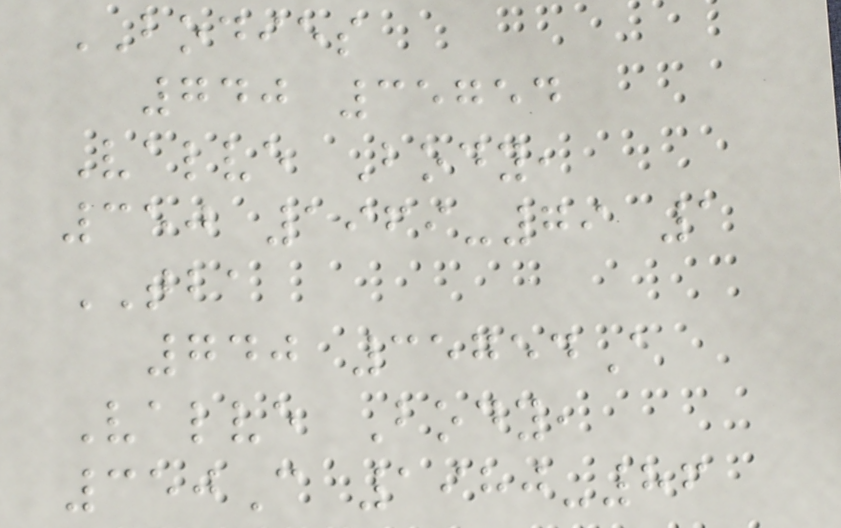BODIES
740 35754
Valve Body,
350 1969-79 1
TBA
740 35754A
Valve Body,
350C 1980-86
